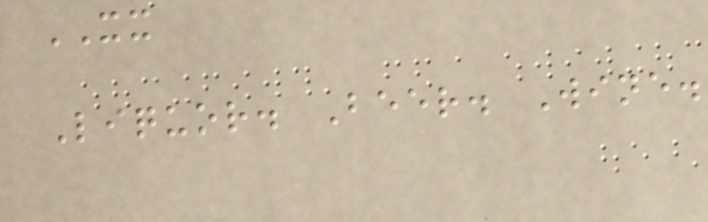XX
Liquor. Beer. Wine.
